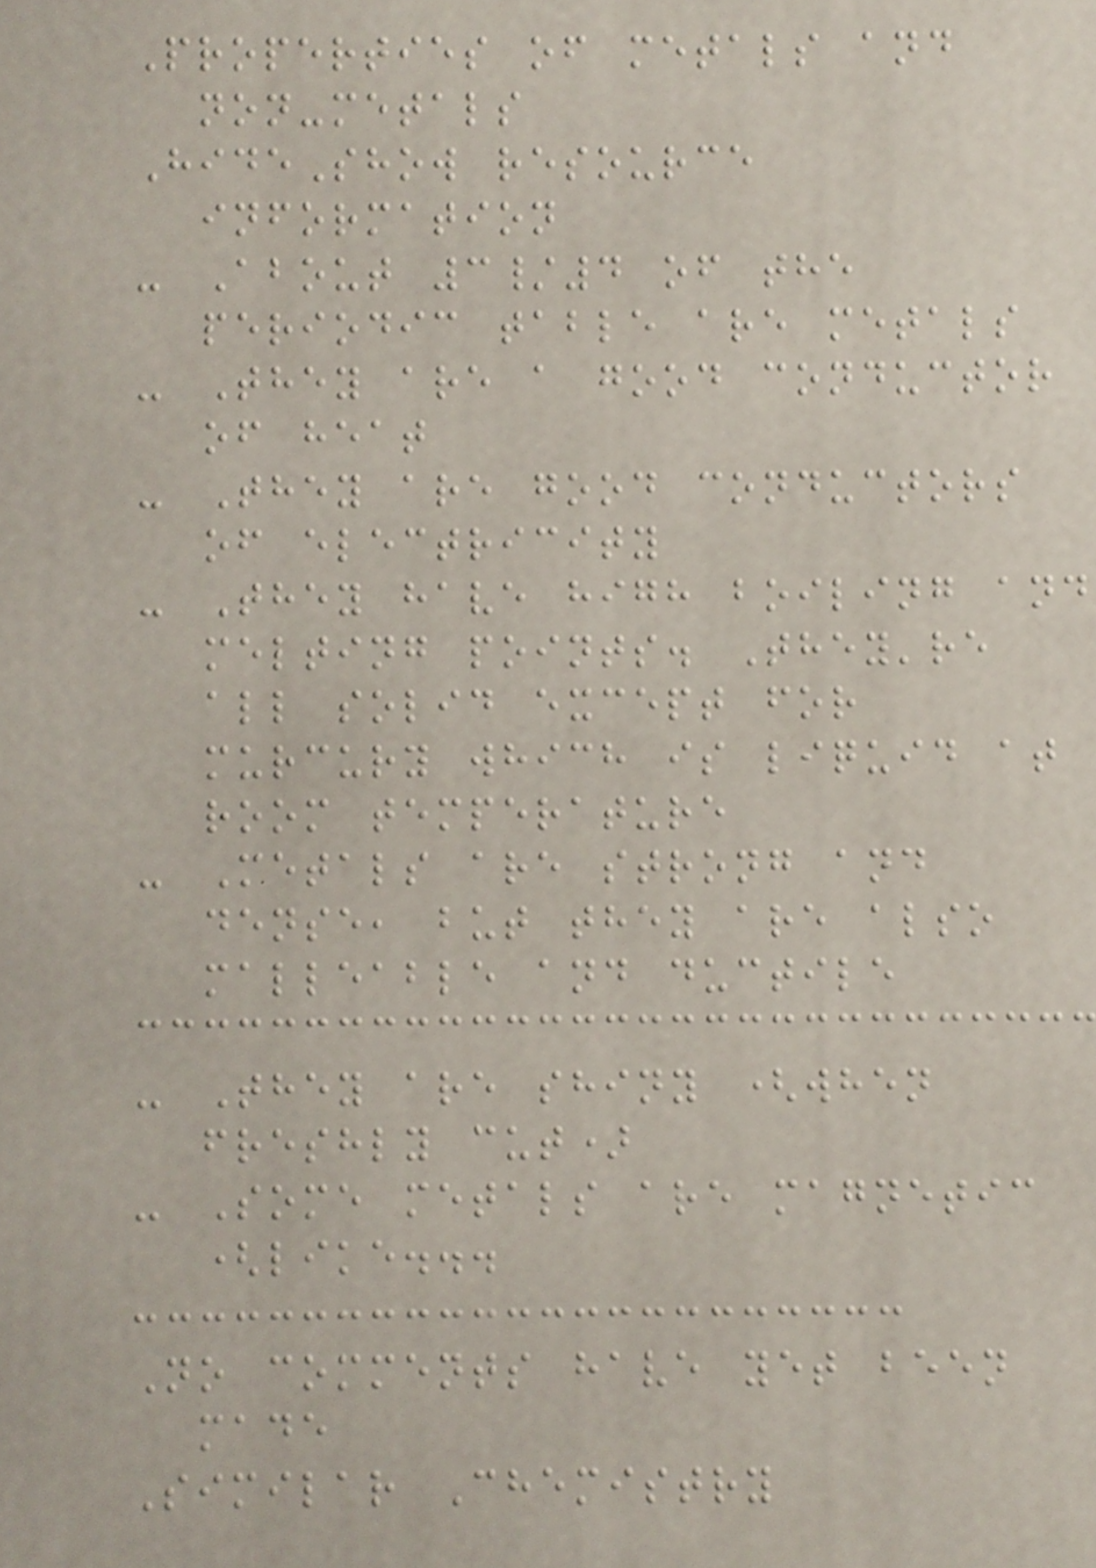Properties of metals and
non-metals
HideShow resource
information
- About 3/4 of the
periodic table are metals
- They are a good conductor
of heat
- They are good conductors
of electricity
- They have high boiling and
melting points. They're
all solid except for
murcury which is liquid at
room temperature
- Metals are strong and
dense, but they are also
malleable and ductile
- They are shiny (when
freshly cut)
- Some metals are magnetic
(like...
No comments have yet been
made
Similar Chemistry
